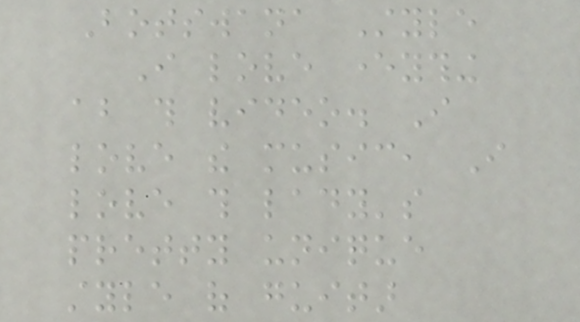Botswana Style
I love everything
about this video. I
love the music, I
love this lady's
pretty unique
style of guitar
